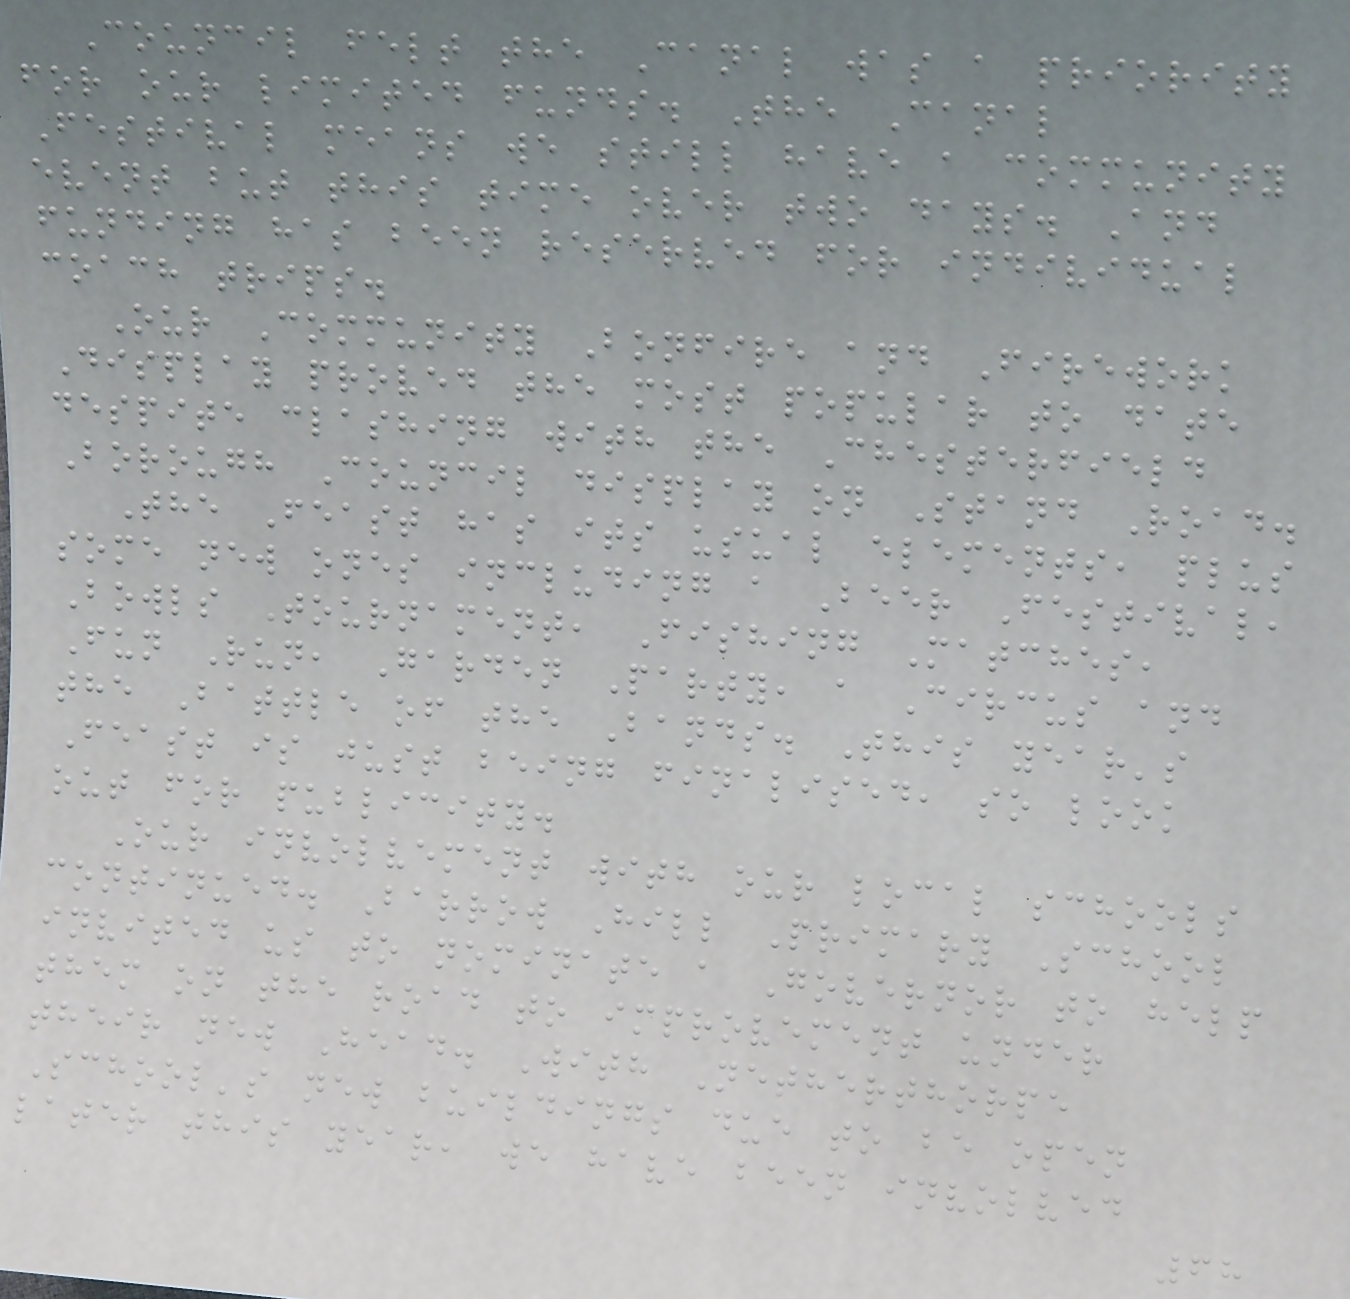Council felt the Canal was a priority
for our limited funds. The Canal
Festival means we still have a community
event but this time over two days. And
funding has been reserved for individual
coach trips.
Our Community Bonfire and Firework
Display proved the most popular to date
despite clashing with the Chesterfield
Borough Council display on Stand Road.
The Feast has its usual elements, plus
some new ones including a Beer Festival,
Bowls Tournament, Fishing Matches,
Fun Run, Garden Party, a Circus and
the Battle of the Bands. This year's
Feast is just being finalised, so look
out for publicity.
Our involvement with our local schools
continued. Barrow Hill Primary School
invited us to nominate a Governor to help
them on the road to improvement under
their new Head. With Netherthorpe
School's new buildings due to be open
later this year, we have been involved
68
